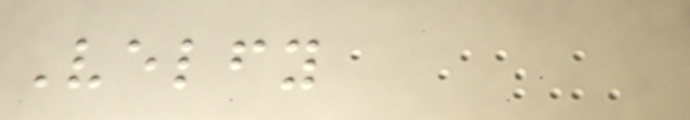Velfy
